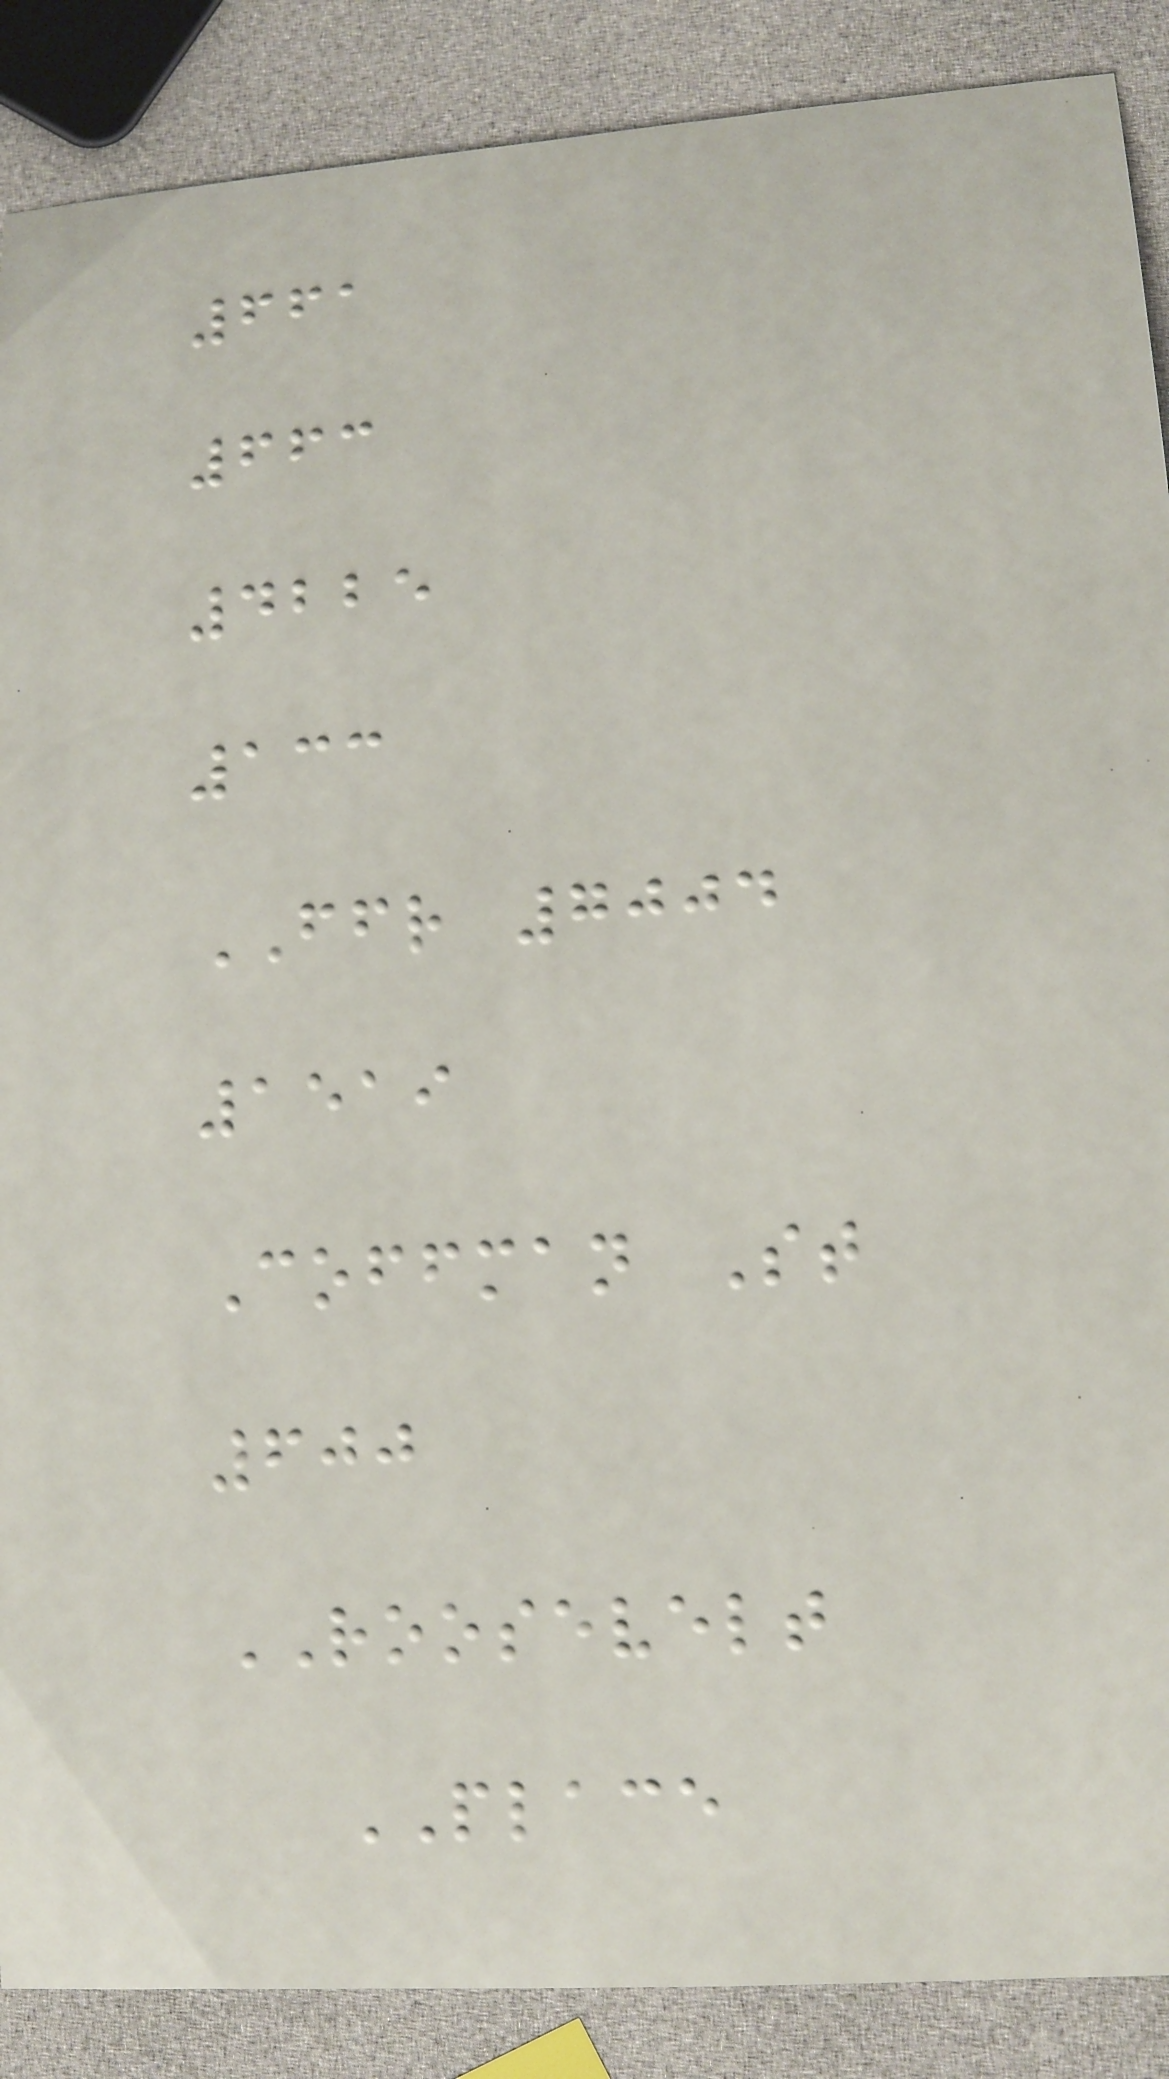661
663
4225
133
FFR 7004
1519
Coffman St
600
ROOSEVELT
PLACE
